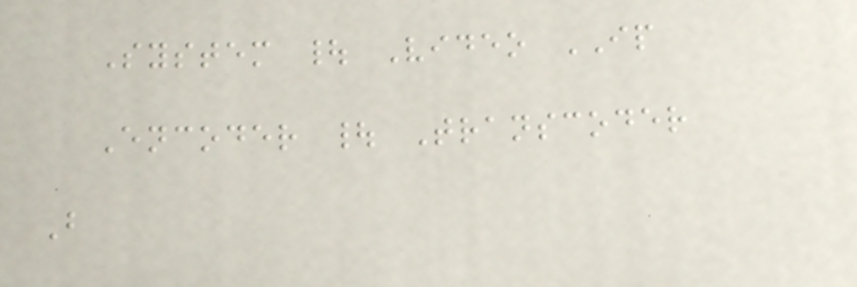System | Video IP
Encoder | Transcoder
B
